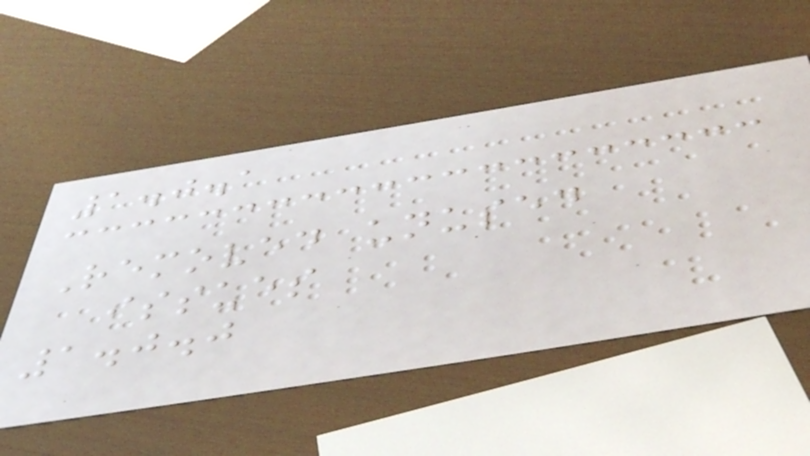1.0.1
Removed unused
issues
1.0.0
